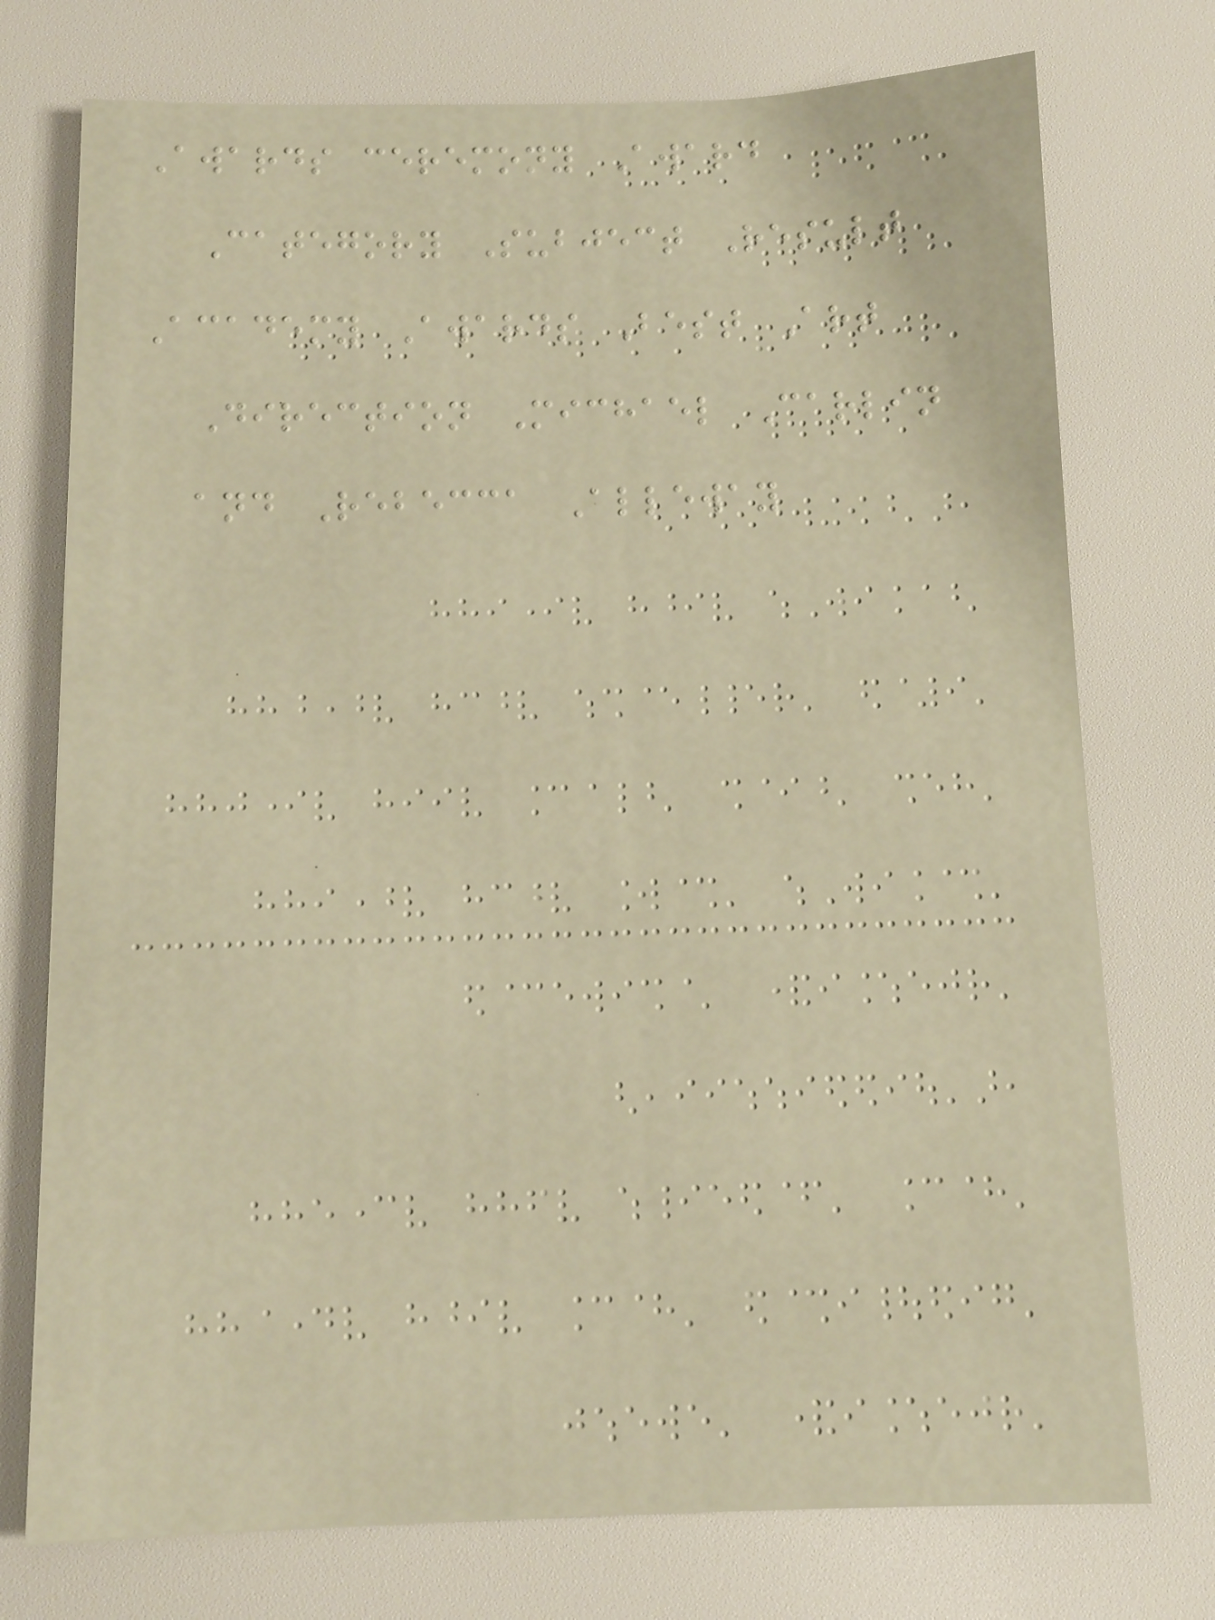Awards ceremony Award
Category Subject Result
Academy Awards Best Art
Direction Michael Carlin
and Rebecca Alleway
